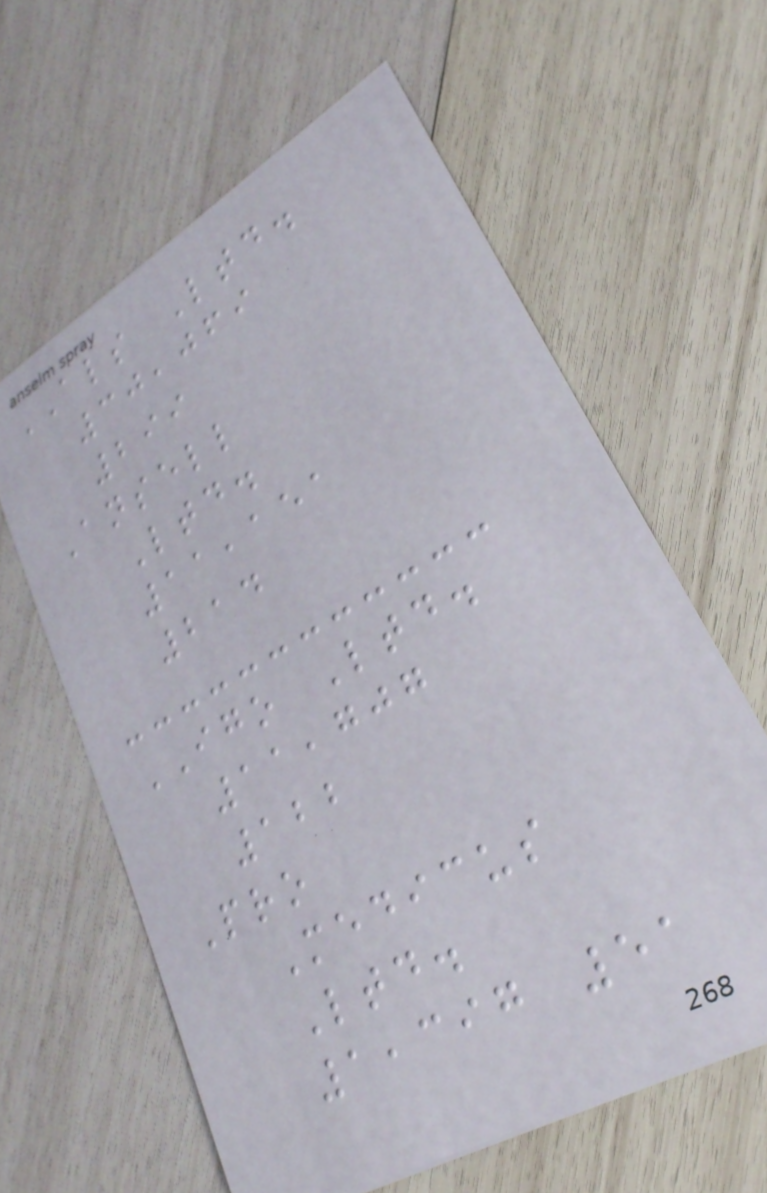ALS Ltd.
30,069
299
Ansell
Ltd.
11,151
214
IGO Ltd.
11,707
122
Pro
Medicus
Ltd.
1,397 51
